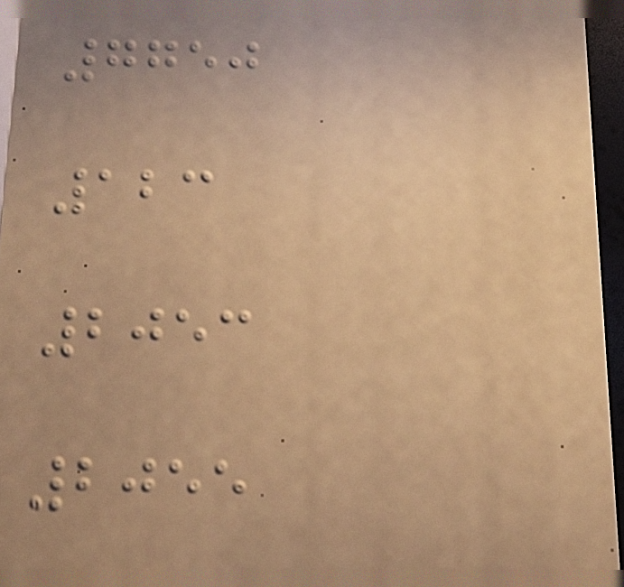7750
123
2053
2055
